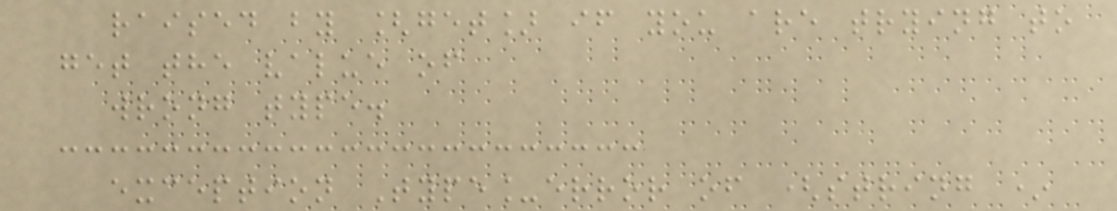raised by [get] if you are trying to
get the value of
wrong type.
exception Type_error of (string *
